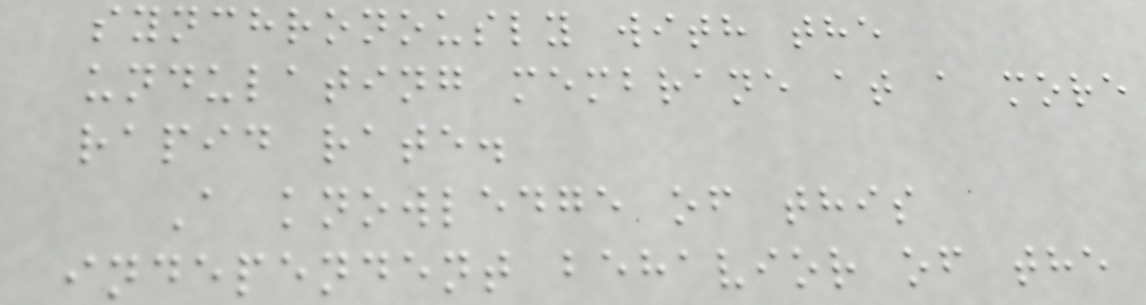synchronously with the
undulating membrane at a more
rapid rate.
A knowledge of this
independent behavior of the
